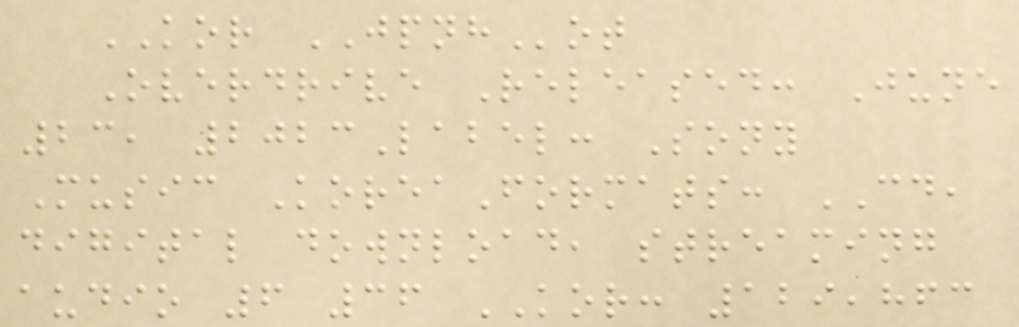KOR JPNHot
Overdrive Released: June
23, 2023Label: Sony
Music KoreaFormats: CD,
digital download, streaming
audio 6 36 KOR: 129,863
